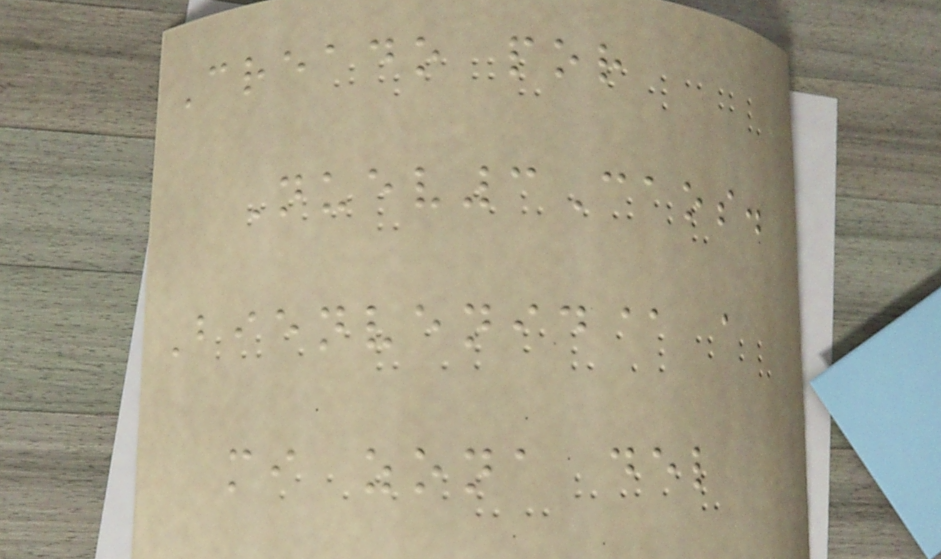Creado por
Nuev3Caos.
Bienvenid@ a
mi zona del
